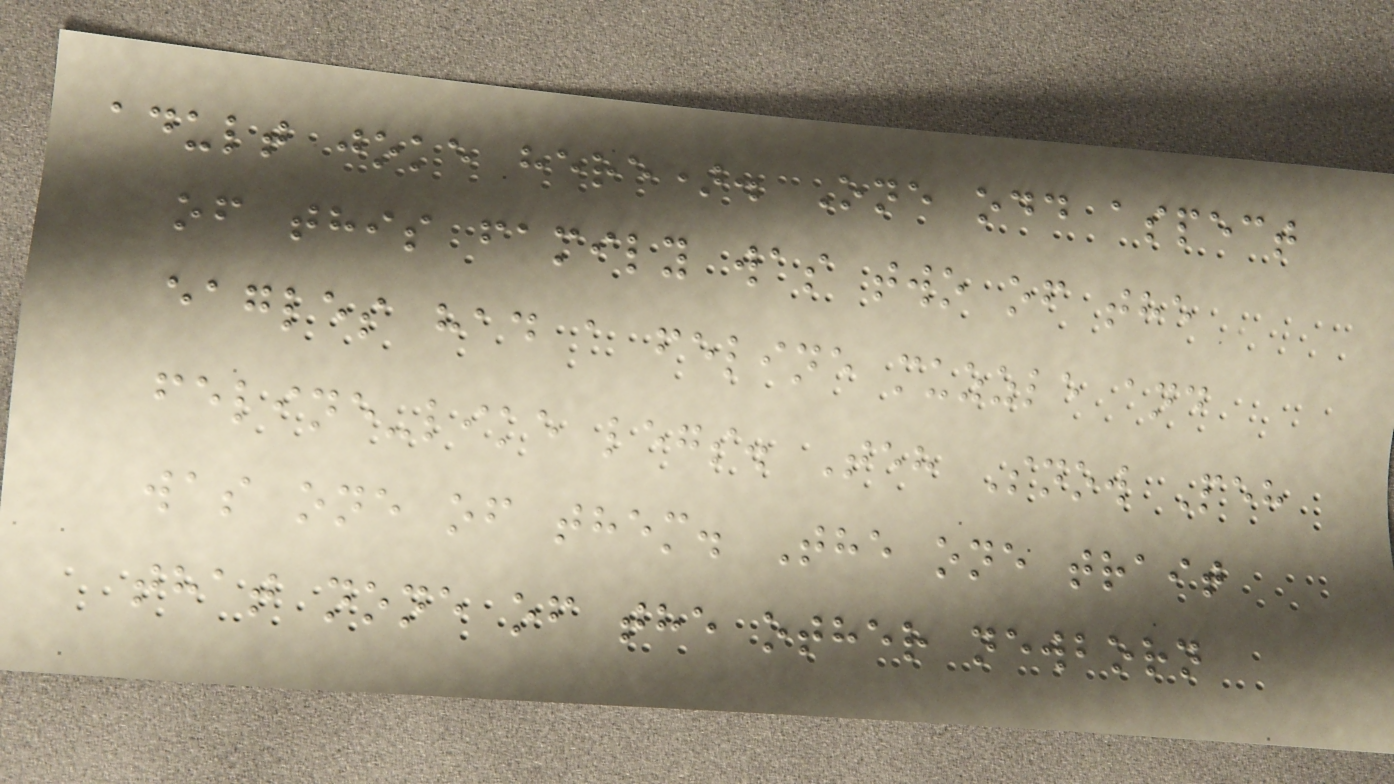adult joke here). One odd aspect
of this family was two of the
eagles had a feline muzzle and
feline-like legs. Teh Snow Peh
was one of them. The one trait
that none of the other newborn
